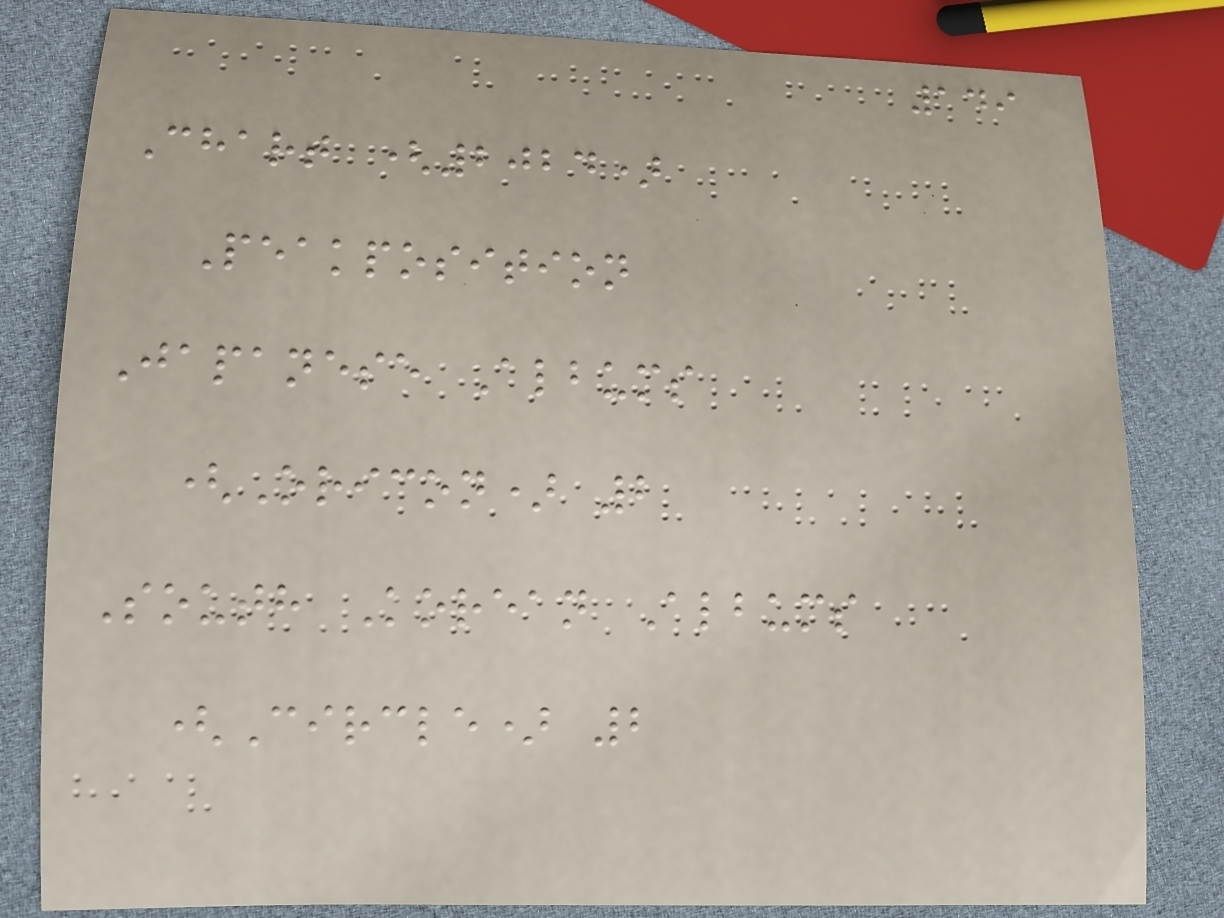149
Chart (2024)
Peakposition
Japanese Albums
(Oricon) 2
South Korean Albums
(Circle) 2
